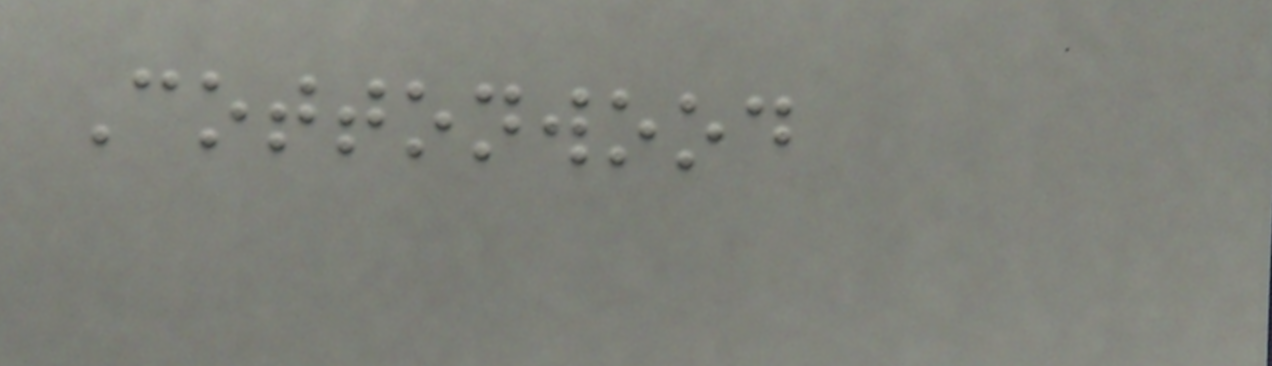Cottonwood
